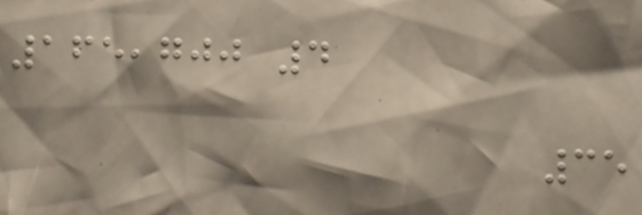165,700 4
35
